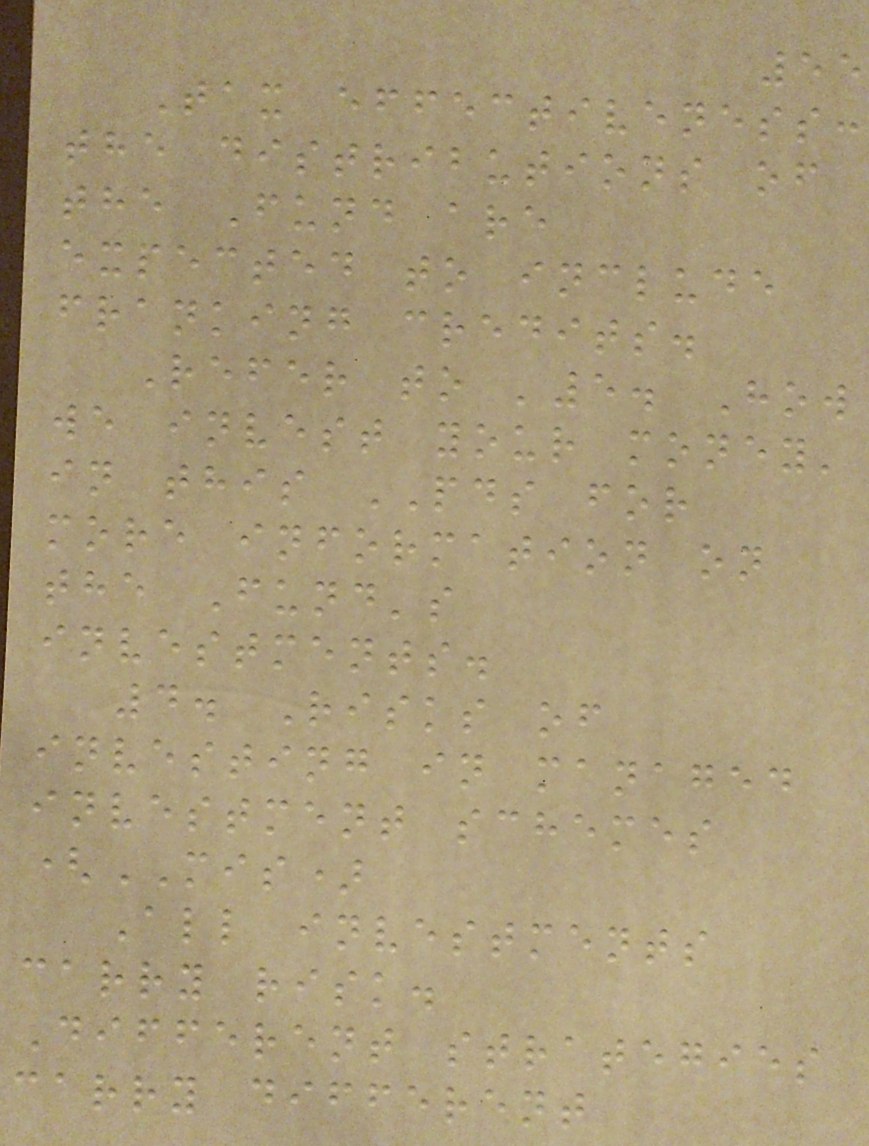55
Tax effectiveness:
the distributions of
the Fund are
expected to include
franking credits.
Refer to '5. How
we invest your money'
in this PDS for
more information on
the Fund's
investments.
4. Risks of
investing in managed
investment schemes
(MIS)
All investments
carry risk.
Different strategies
carry different
